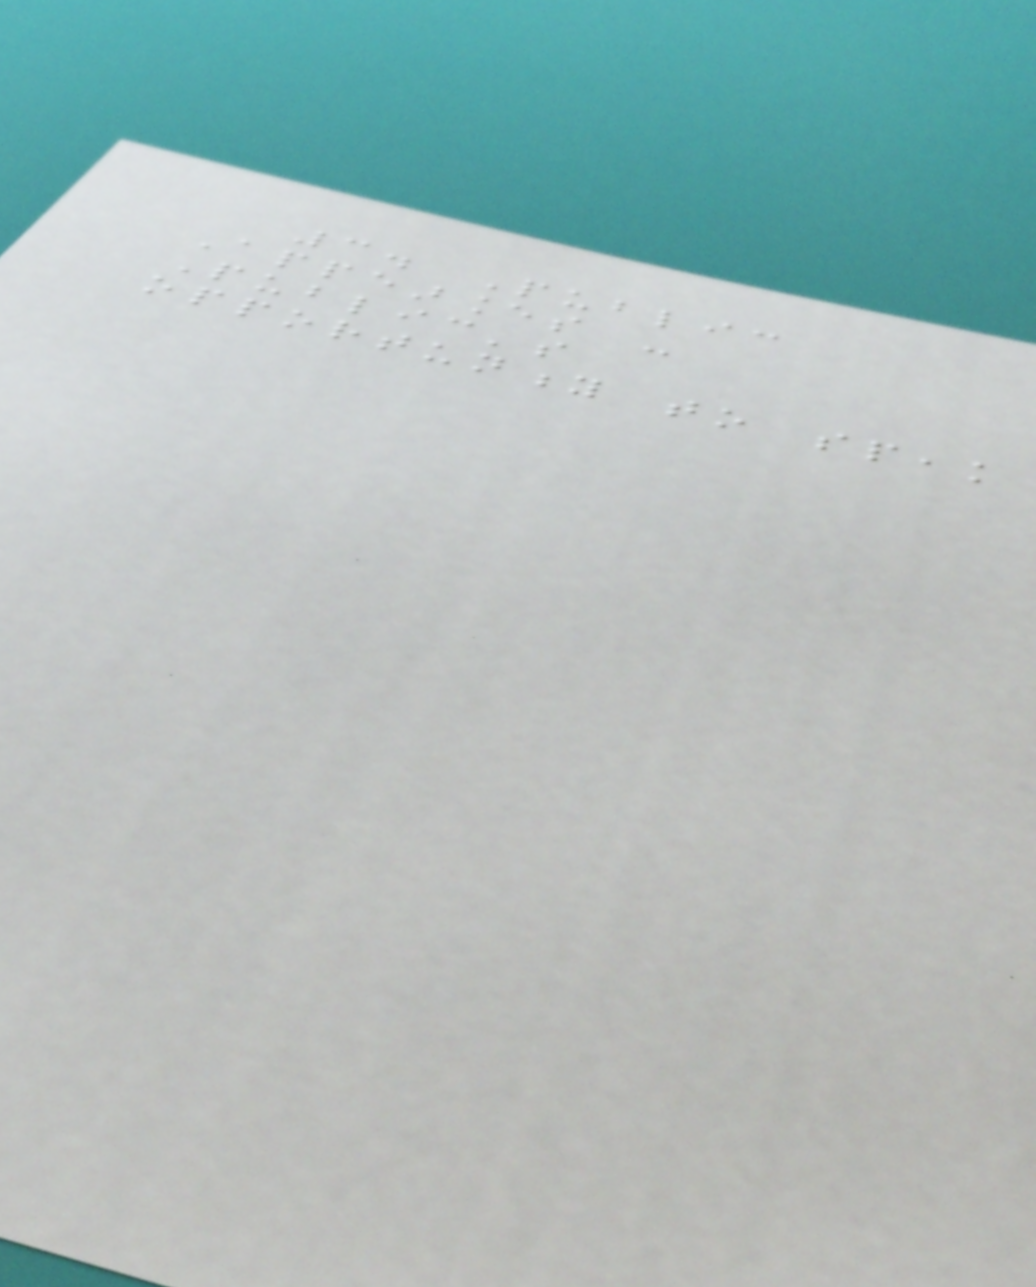3. Public
Appearances -
Public's
opportunity to speak
